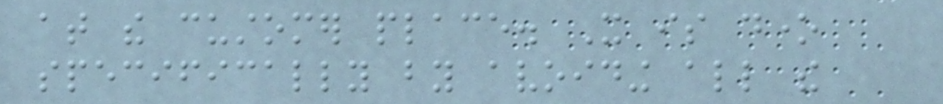at the customer place. It is done
specifically by avoiding all the
